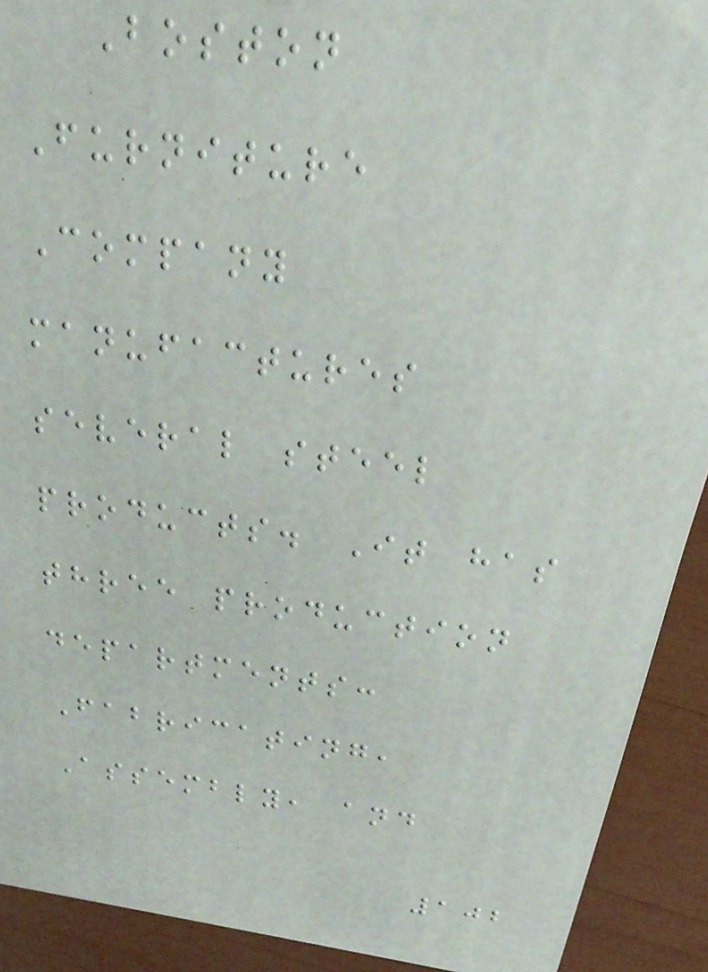Boston
Furniture
Company
manufactures
several steel
products. It has
three production
departments:
Fabricating,
Assembly, and
102
